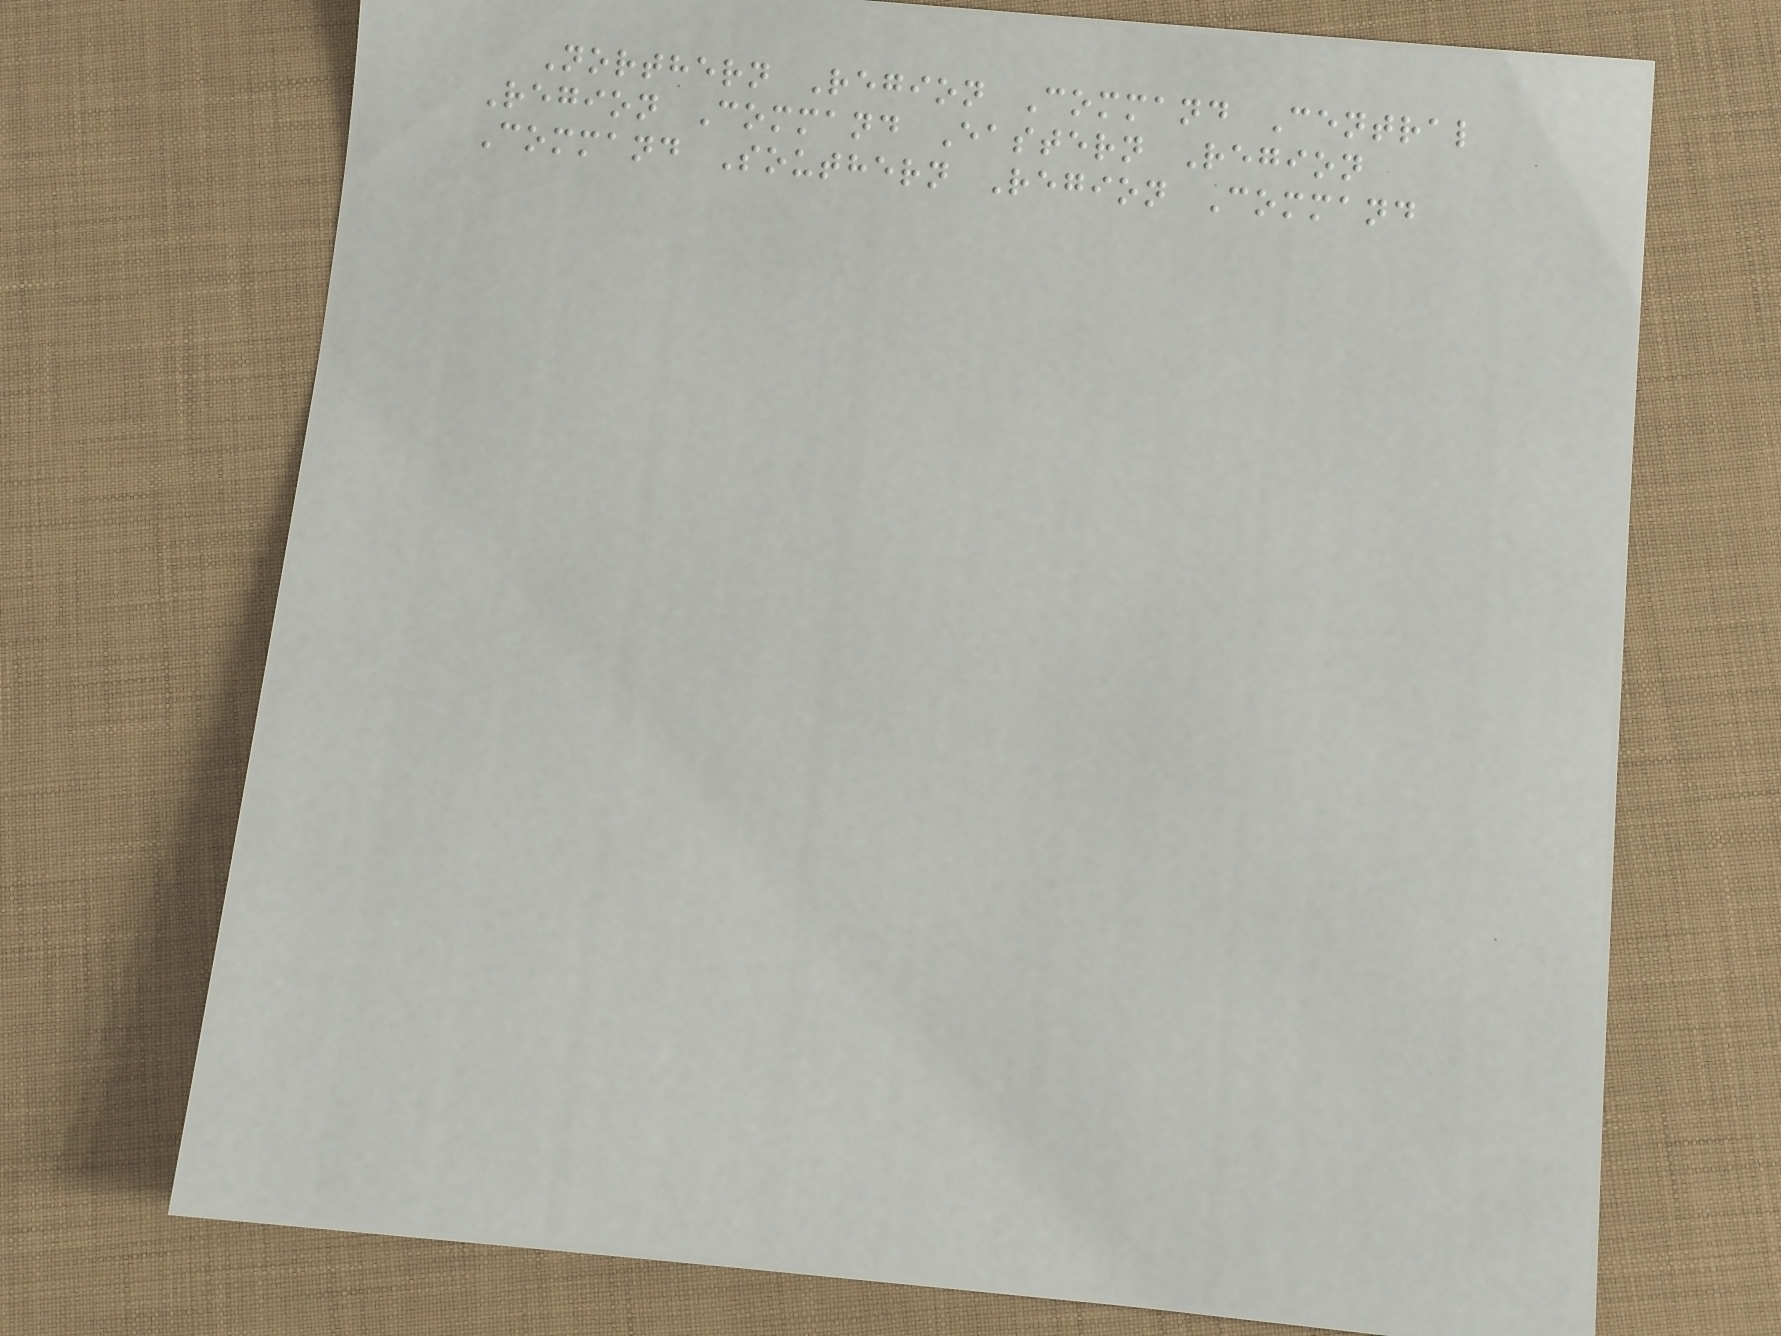Northern Region Command Central
Region Command Eastern Region
Command Southern Region Command
